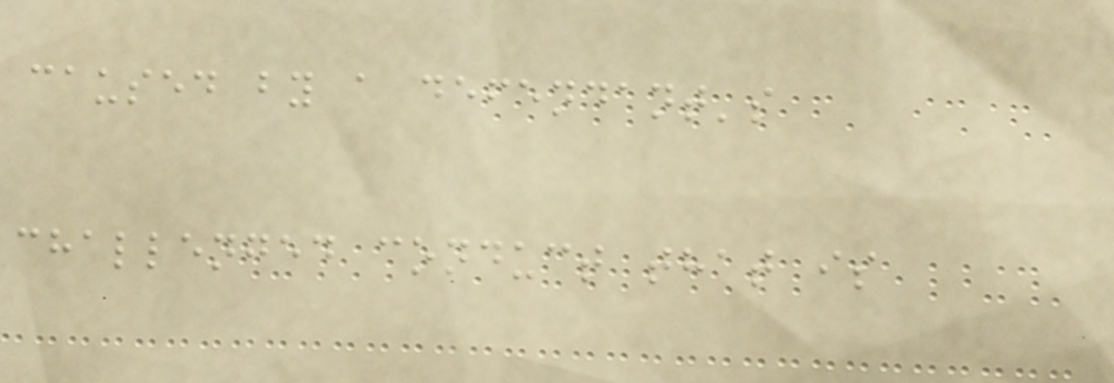caused by a defendant's
challenged conduct that is
